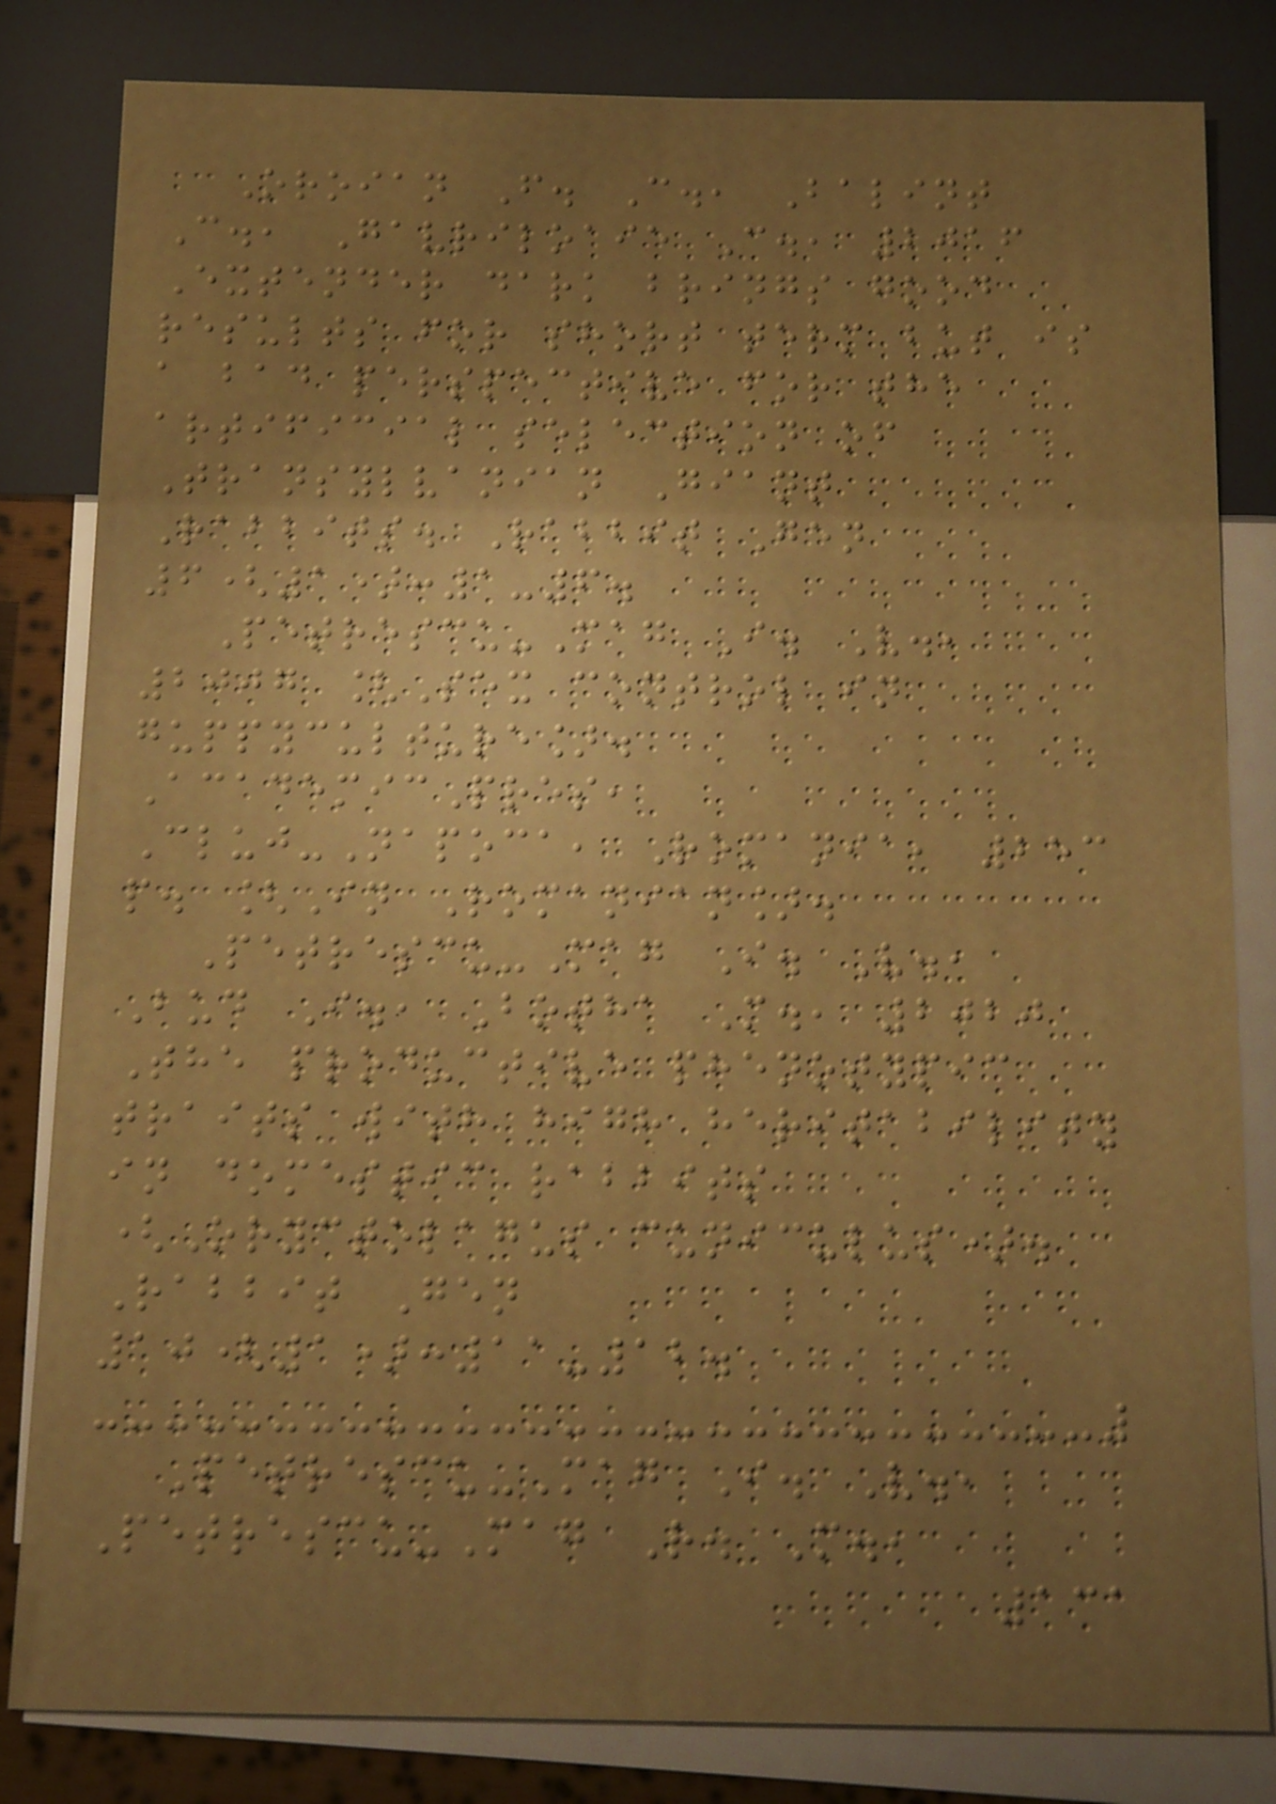Oroian F. C., Balint
C., Gavriloaie C., 2016
Extender dark brings good
results for short term but is
a bad perspective for the
artificial selection of
Transylvanian Giant
Rabbits. Rabbit Gen
6(1):1-6.
Petrescu-Mag I. V.,
2007 [Sex control in
guppyculture].
AcademicPres,
Cluj-Napoca, Romania, 253
p. [In Romanian].
Petrescu-Mag I. V.,
Bud I., Botha M., 2020
The productive phenotypic
traits with high heritability
in domestic rabbits
(Oryctolagus cuniculus).
Rabbit Gen
10(1):11-12.
Petrescu-Mag I. V.,
Petrescu-Mag R. M.,
131
